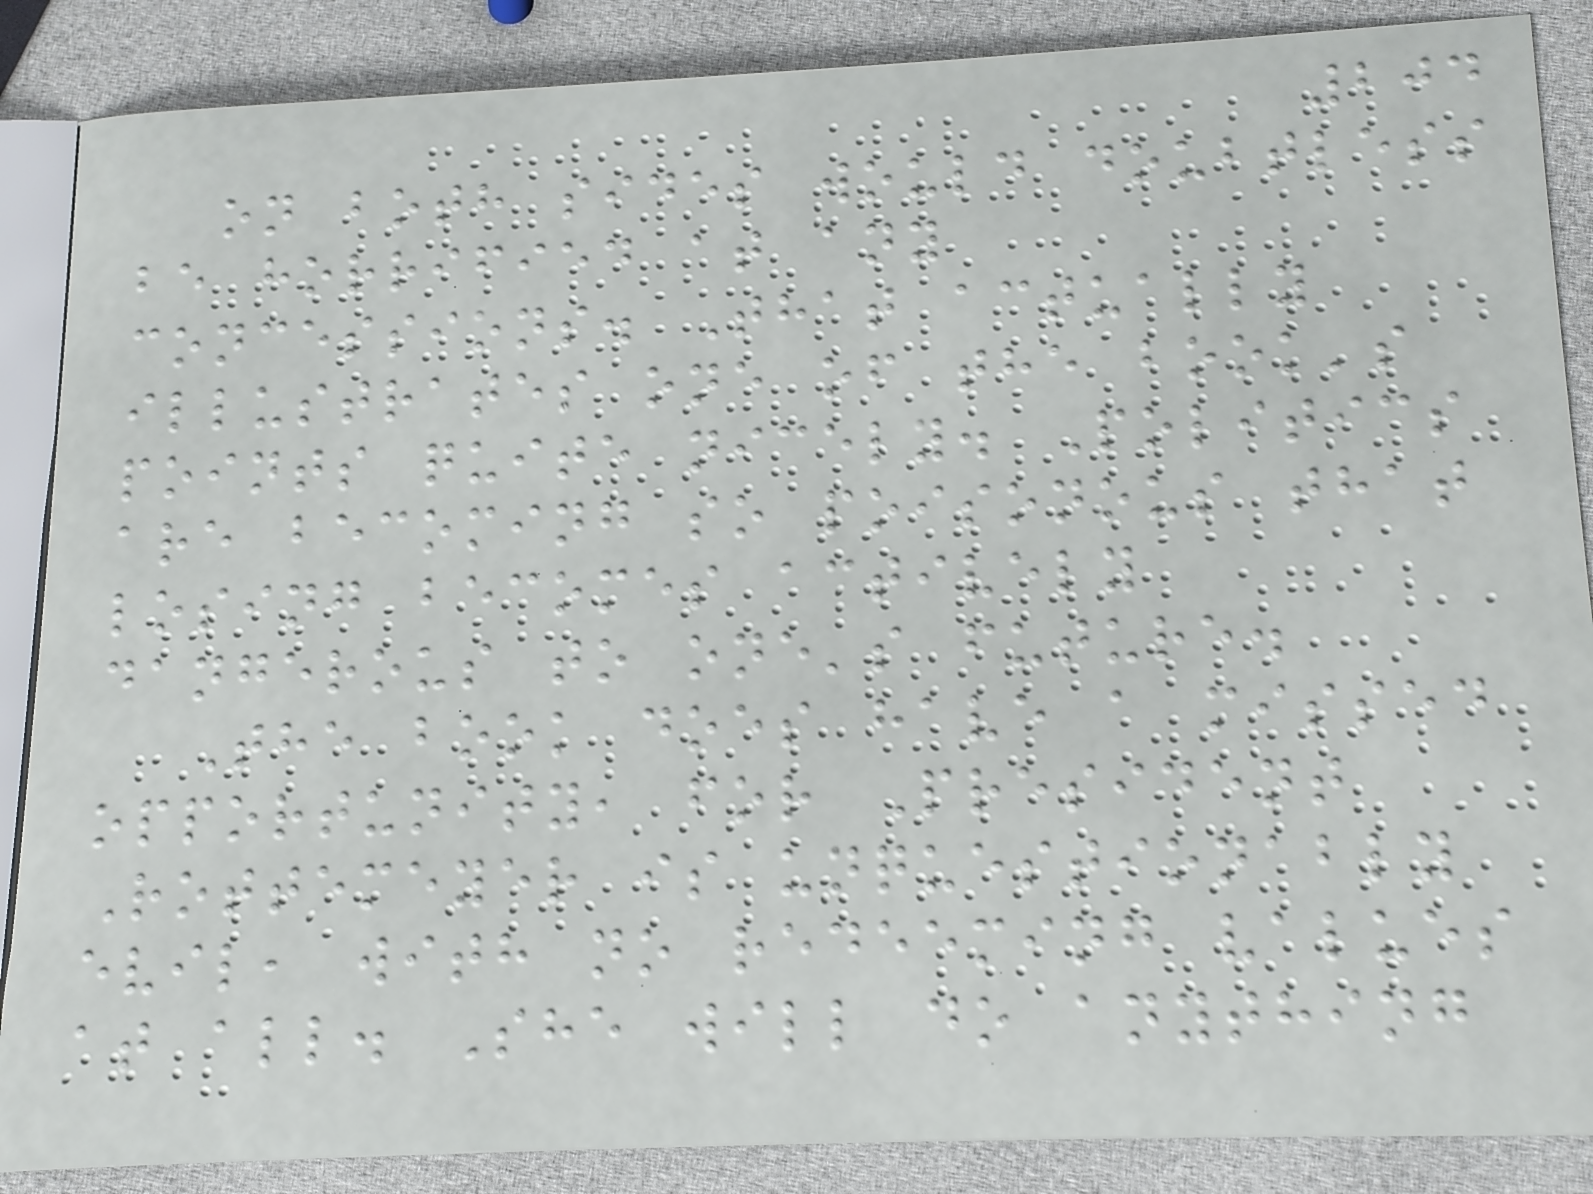204
on both sides would doubtless
be horrified at any
concessions. That actually
illustrates one of the book's
points quite nicely. Politics
are becoming so poisonous that
losing becomes actively
dangerous to one's future.
The book does have a missed
opportunity, for President
Rottemeyer is unquestionably
evil, with no redeeming values
at all. She will do anything
